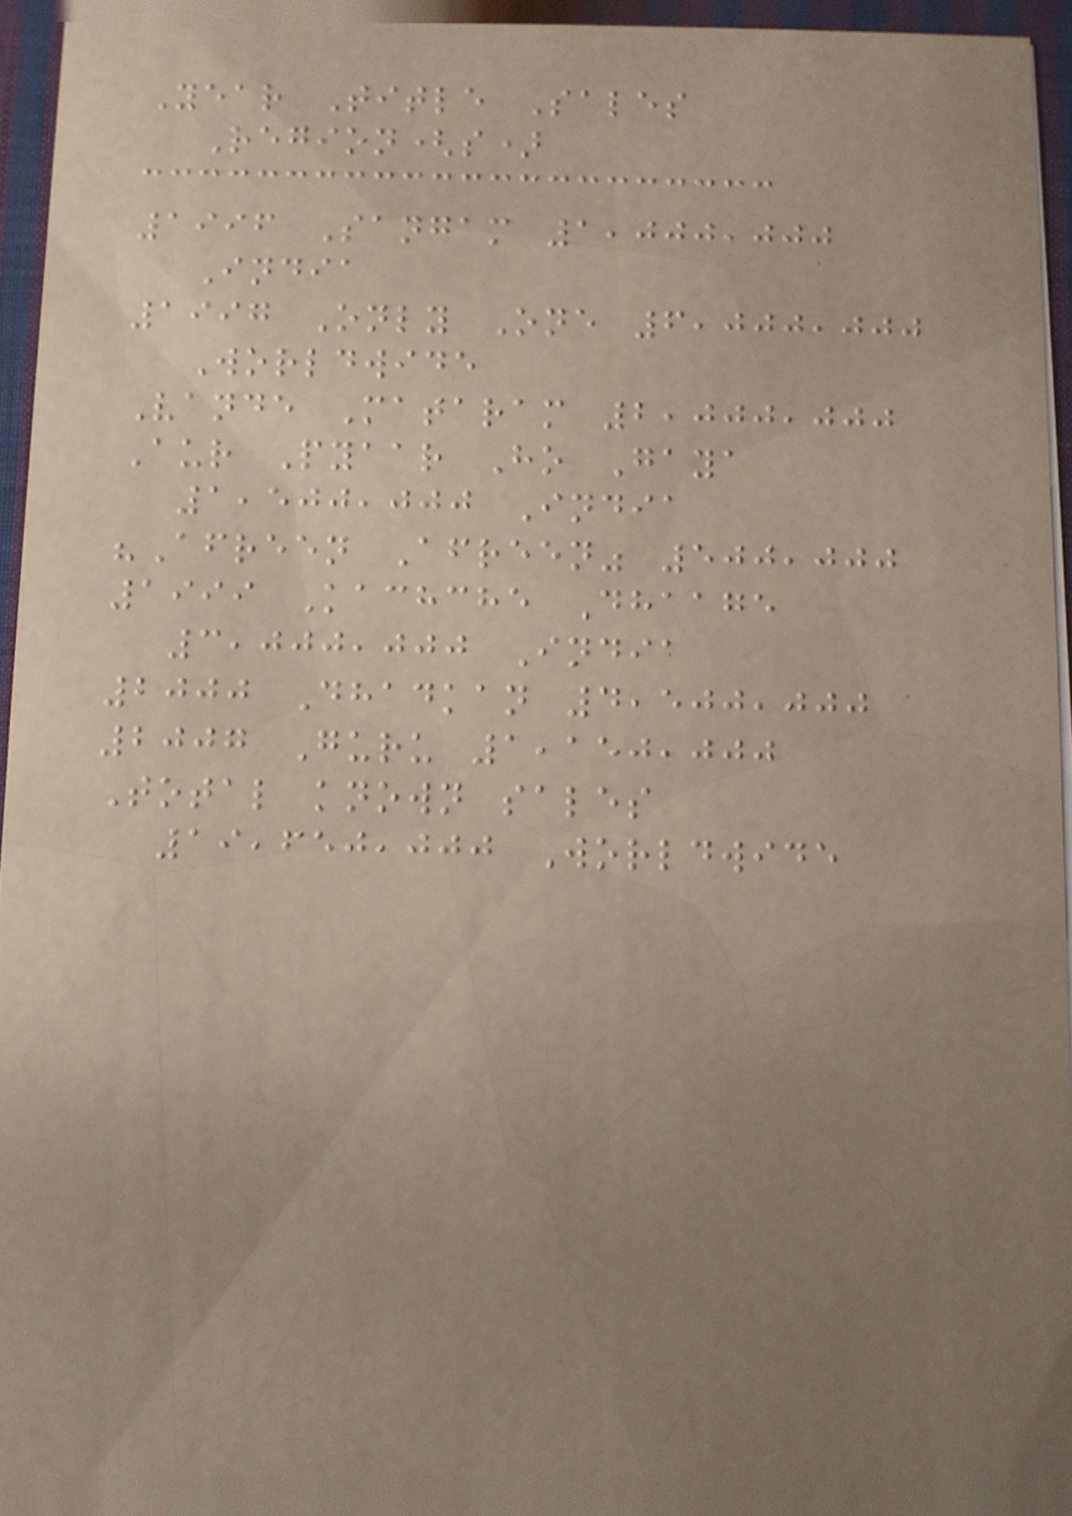Year Title Sales
Region(s)
1996 Sangam 1,000,000
India
1997 Only One 6,000,000
Worldwide
Vande Mataram 2,000,000
Aur Pyaar Ho Gaya
1,500,000 India
"Afreen Afreen" 500,000
1999 Kachche Dhaage
3,000,000 India
2000 Dhadkan 4,500,000
2007 Guru 1,150,000
Total known sales
19,650,000 Worldwide
